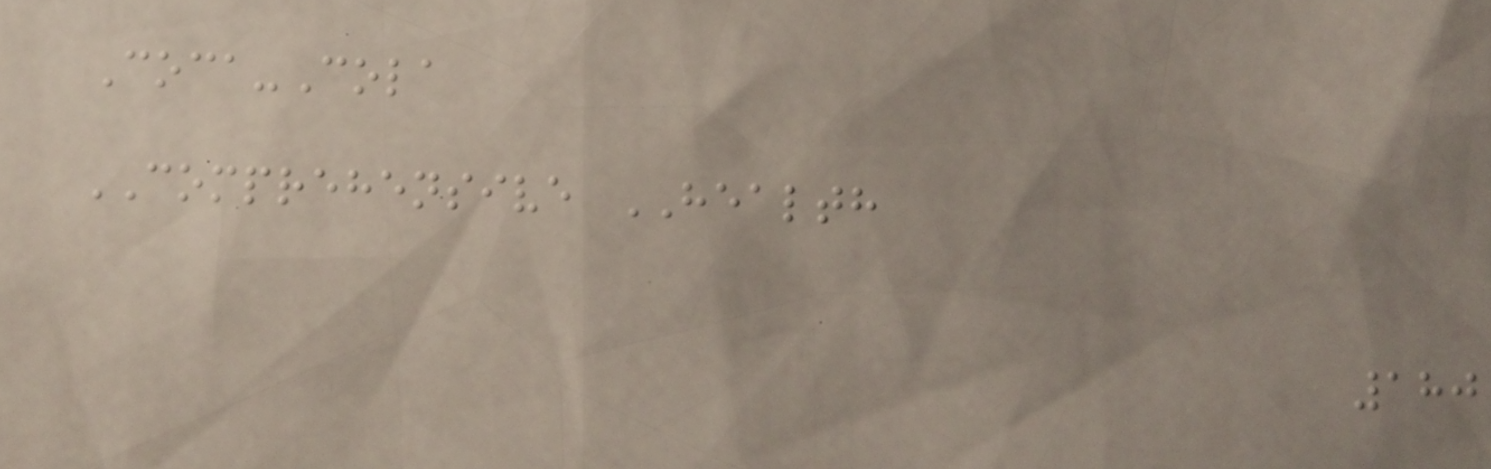Coca-Cola
COMPREHENSIVE HEALTH
180
